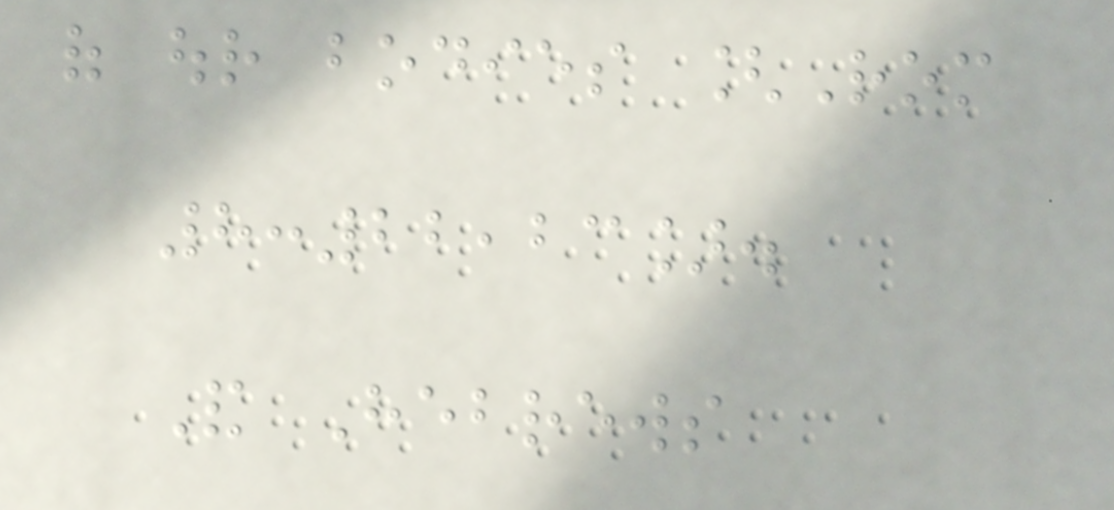of our bodies [Rom
8:22,23].
And Hebrews
